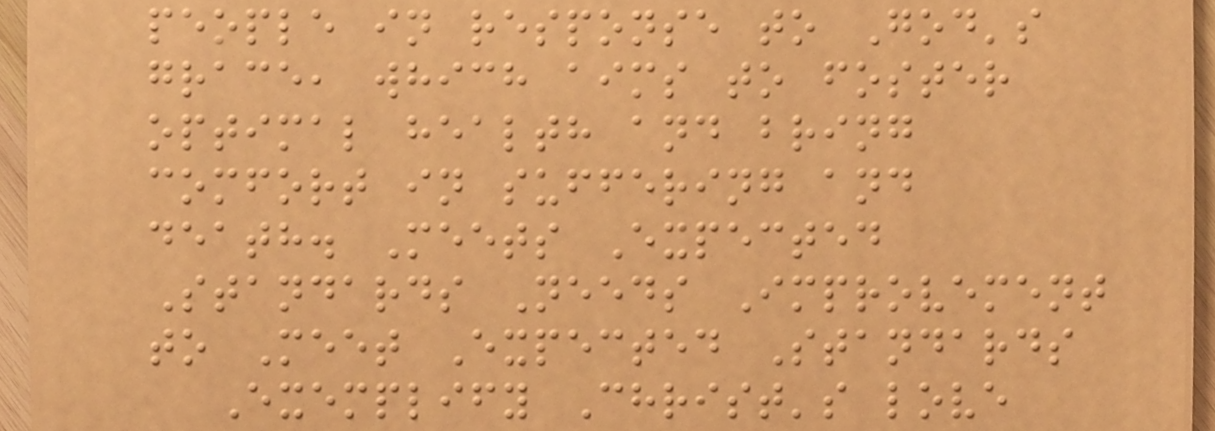people in response to God's
grace, which aims to foster
optimal health and bring
comfort in suffering and
death. Meets Expected
Standards Needs Improvement
to Meet Expected Standards
Exemplify Christ's love
